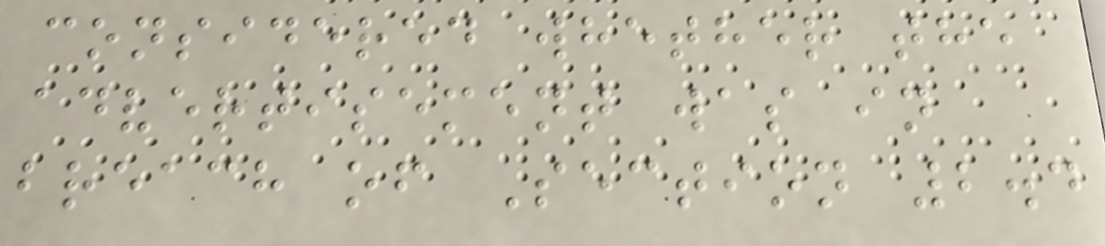considered whether the
advertisement was in
breach of Section 2.4
